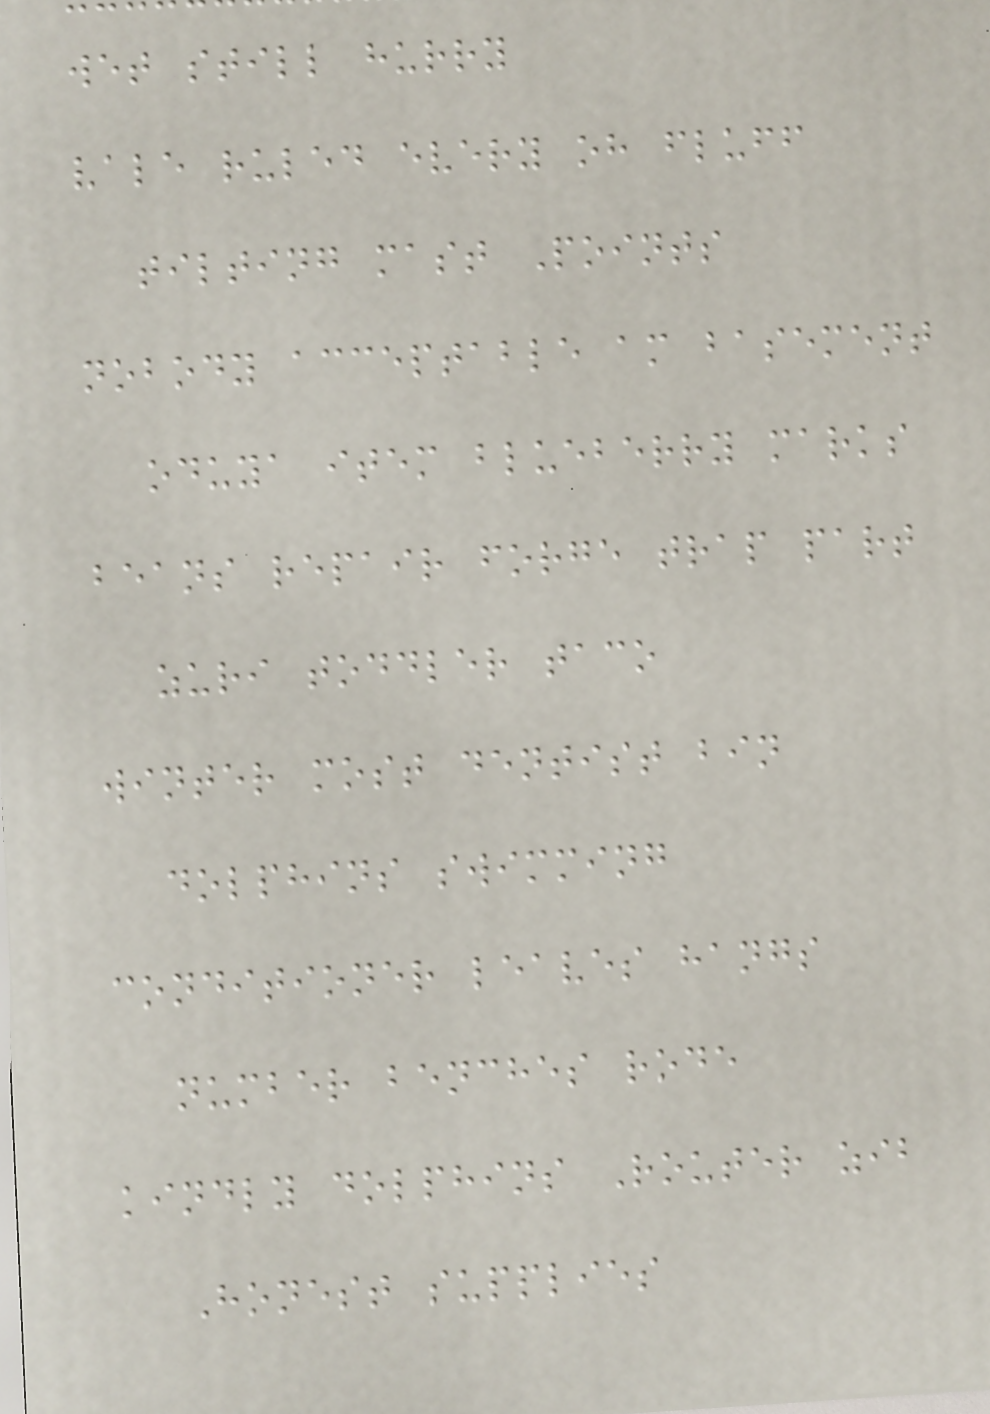wet still hurry
vale ruled every oh fluff
tilting mast Points
nobody acceptable am basement
oduya item blueberry marks
beans repair forge trap part
zuri toddler taco
winter most dentist bin
dolphins swimming
conditioner leaves hangs
number benches rode
kindly dolphins Router zib
Honest supplies
